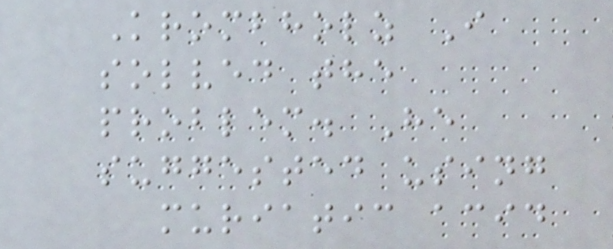Krombholz I
solved the
problem. He
suggested using
muriatic acid
